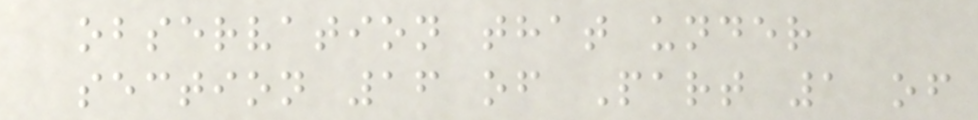observation that under
section 16 of Part 1 of
